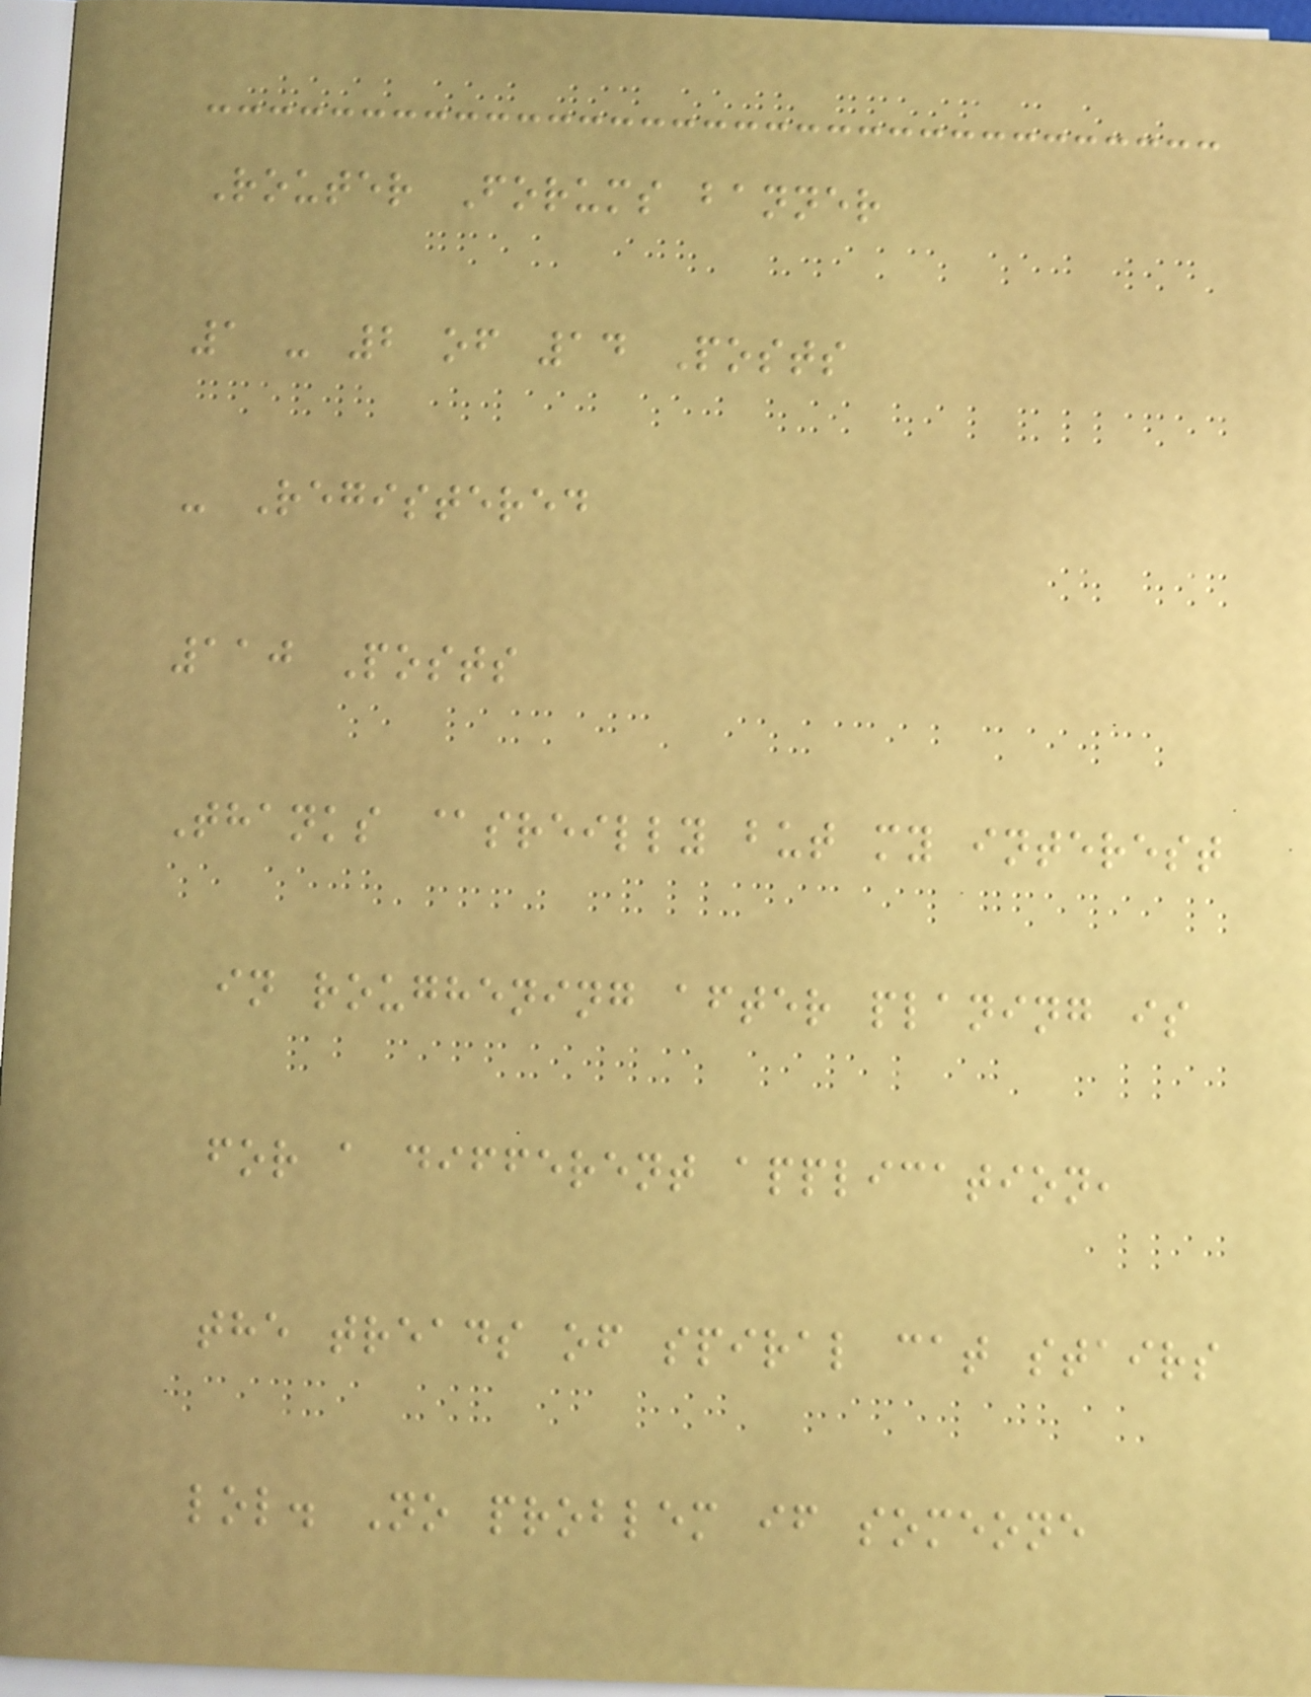Router Forums banner
1 - 2 of 14 Posts
- Registered
110 Posts
Thanks @sreilly but my interest
in roughening after planing is
for a different application,
the treads of spiral cat stairs
lol. No problem if someone
